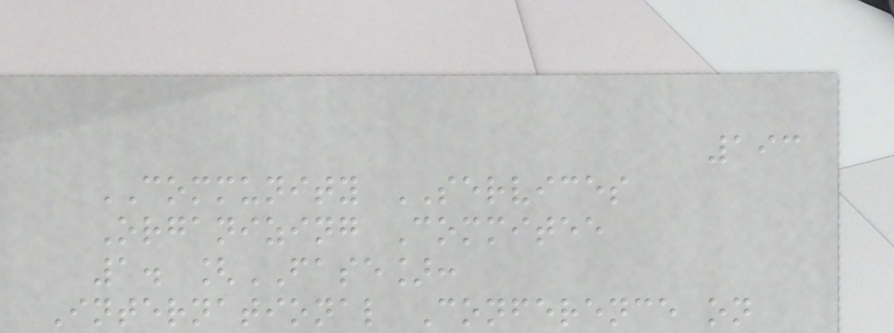193
COMMUNITY SERVICES
Organizing Commitee
1. [FASE]:
International Conference on
